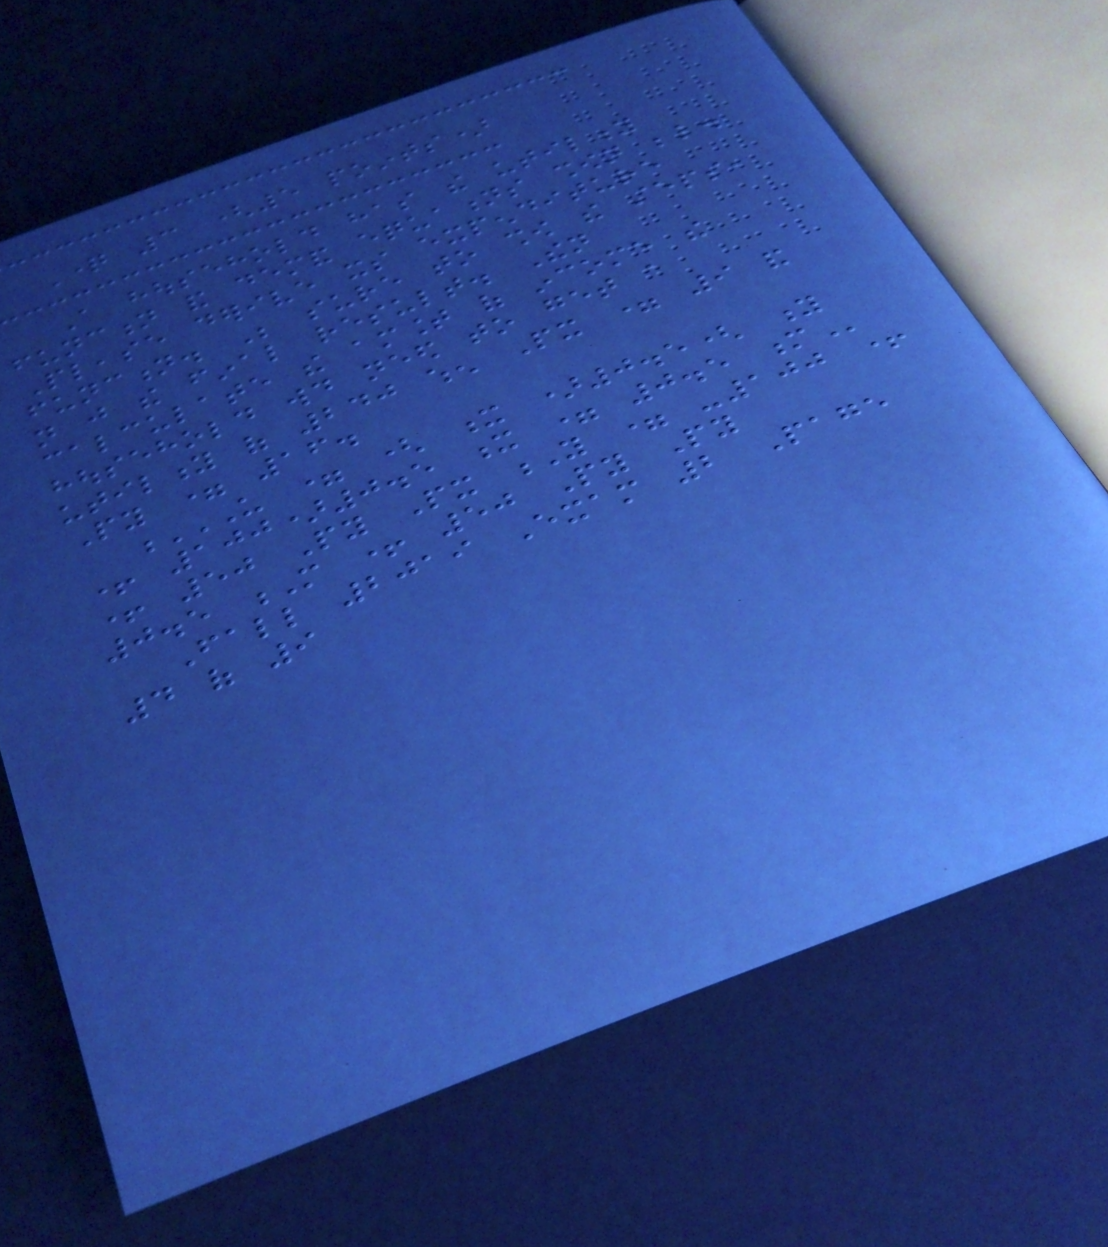Question 3 (5 points)
A household has the utility
function and demand equations shown below.
Please derive its expenditure
function. Be sure to show the steps,
not just the final result. Then
calculate the amount of income the
household would need to get a
utility of 240 when Px = 9 and
Py = 16.
U = ( X )0.5( Y
+ 100)0.5 X = 0.5 M
+ 50 Py Px Y = -100 +
0.5 M + 50 Py Py
Fall 2019 Exam 2 Page
4 of 9
